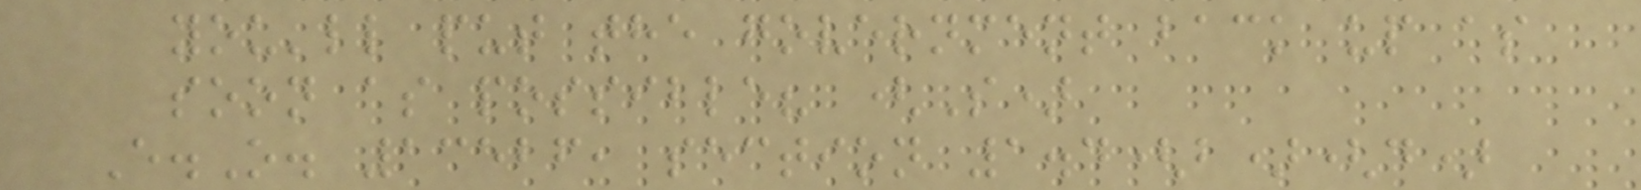you'll put the government back up as
soon as possible? (S)
E.O. 13526, section 1.4(b)(d)
